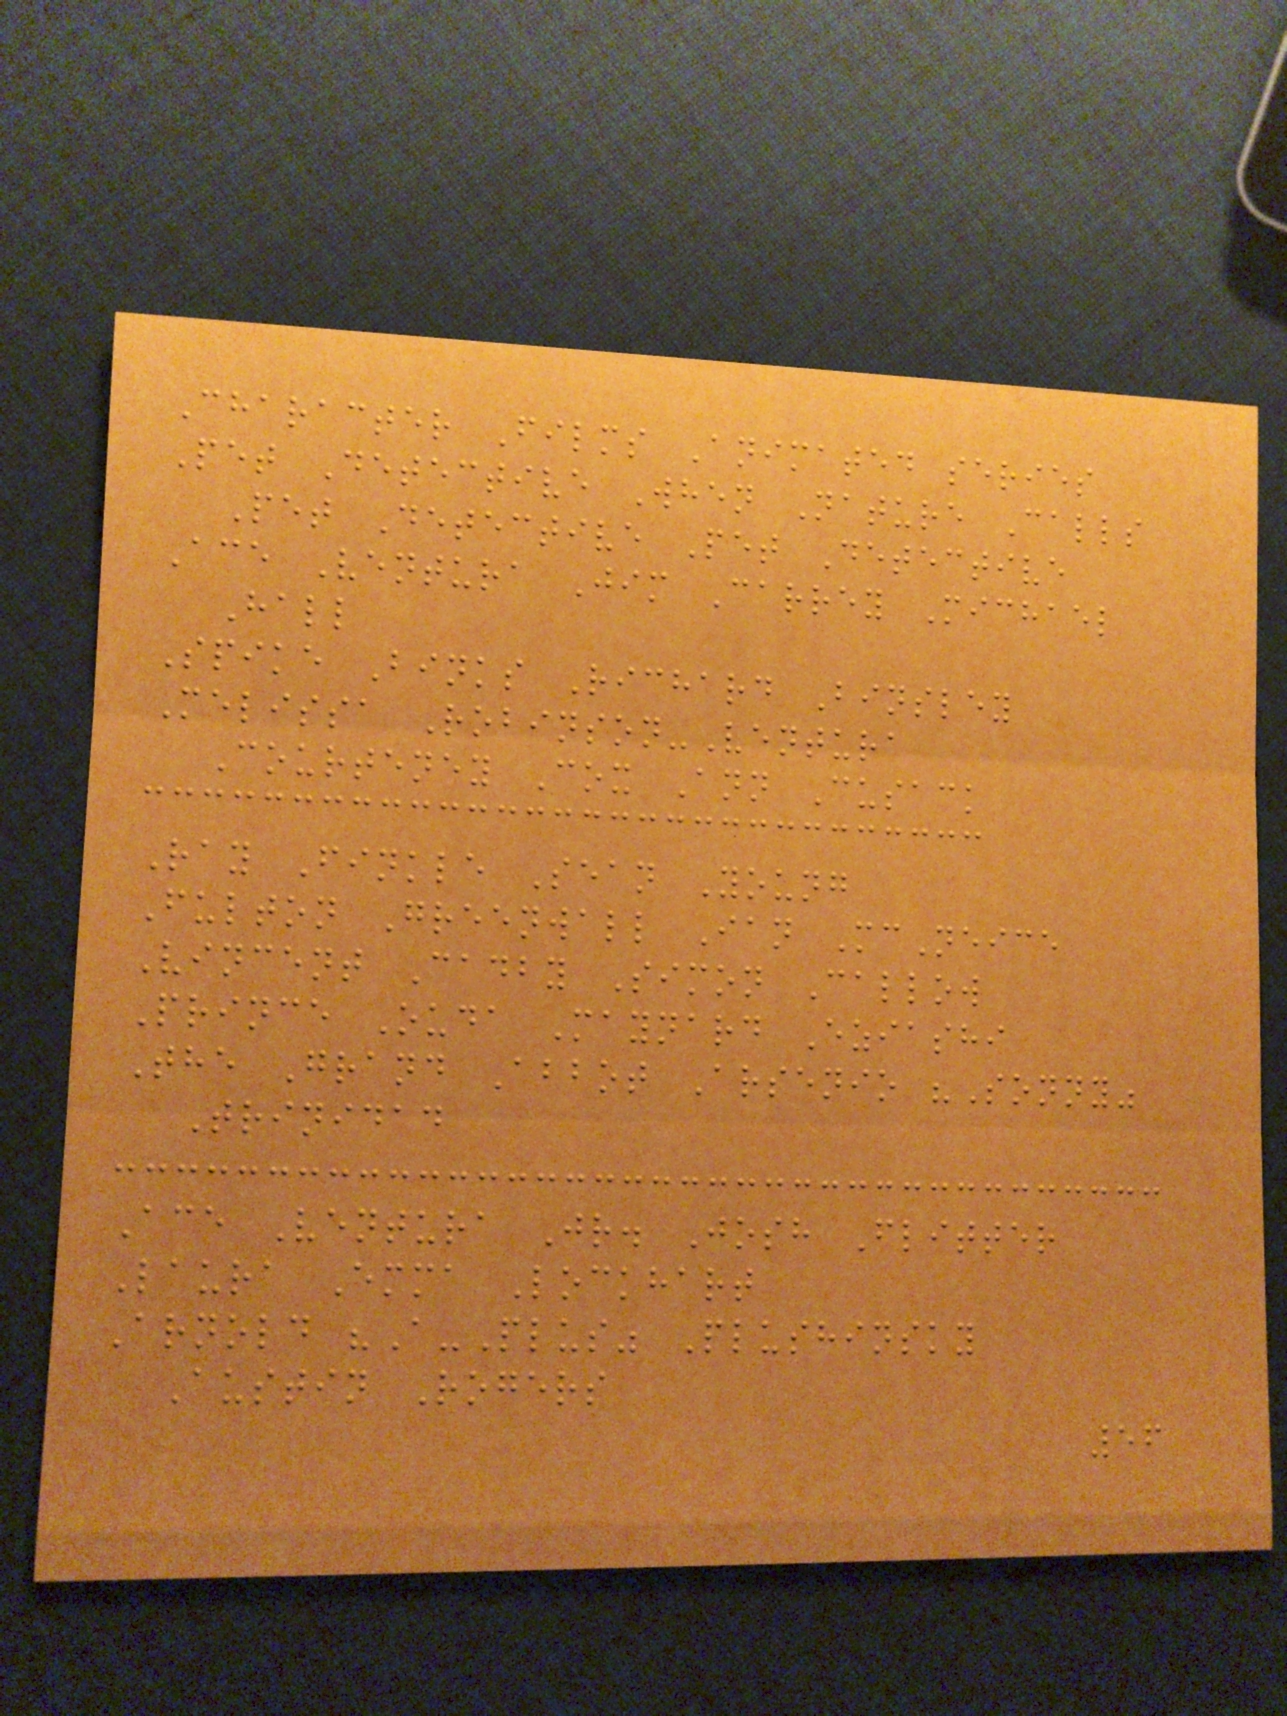Character Films Animated series
Pet Detective When Nature Calls
Pet Detective Pet Detective
Ace Ventura Jim Carrey Michael
Hall
Spike Binks Richard Binsley
Melissa Robinson-Ventura
Courteney Cox Ann Cusack
Ray Finkle Sean Young
Fulton Greenwall Ian McNeice
Vincent Cadby Simon Callow
Prince Ouda Maynard Eziashi
The Grand Abbot Arsenio "Sonny"
Trinidad
Ace Ventura Jr. Josh Flitter
Laura Emma Lockhart
Arnold "A-Plus" Plushinsky
Austin Rogers
56
